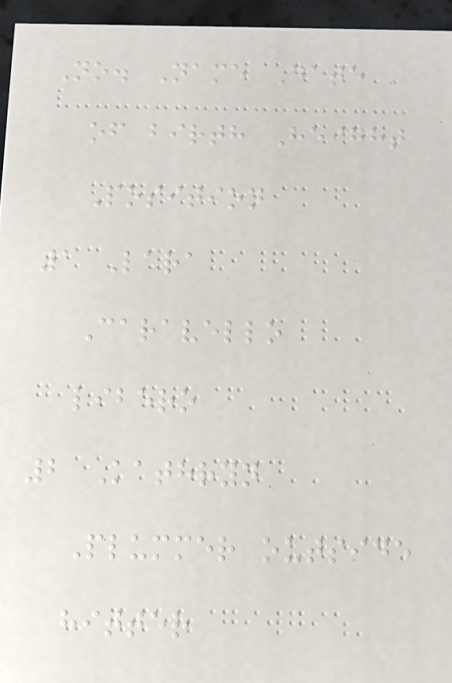No. Name Date
of birth Height
Position
1 Lara
Caravello
libero
2 Kathryn
Plummer outside
hitter
